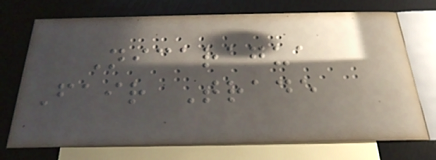Nicaragua
Fair Trade
